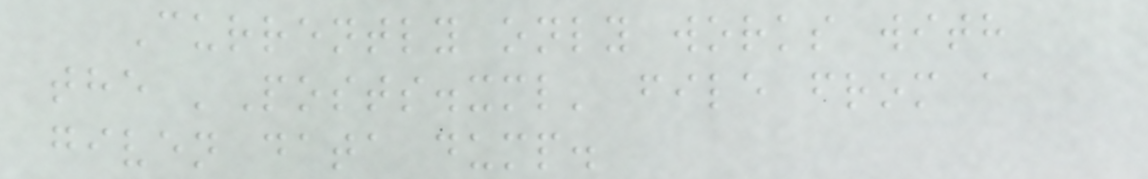Currently only works with
the 'Posts.xml' file from a
given data dump.
